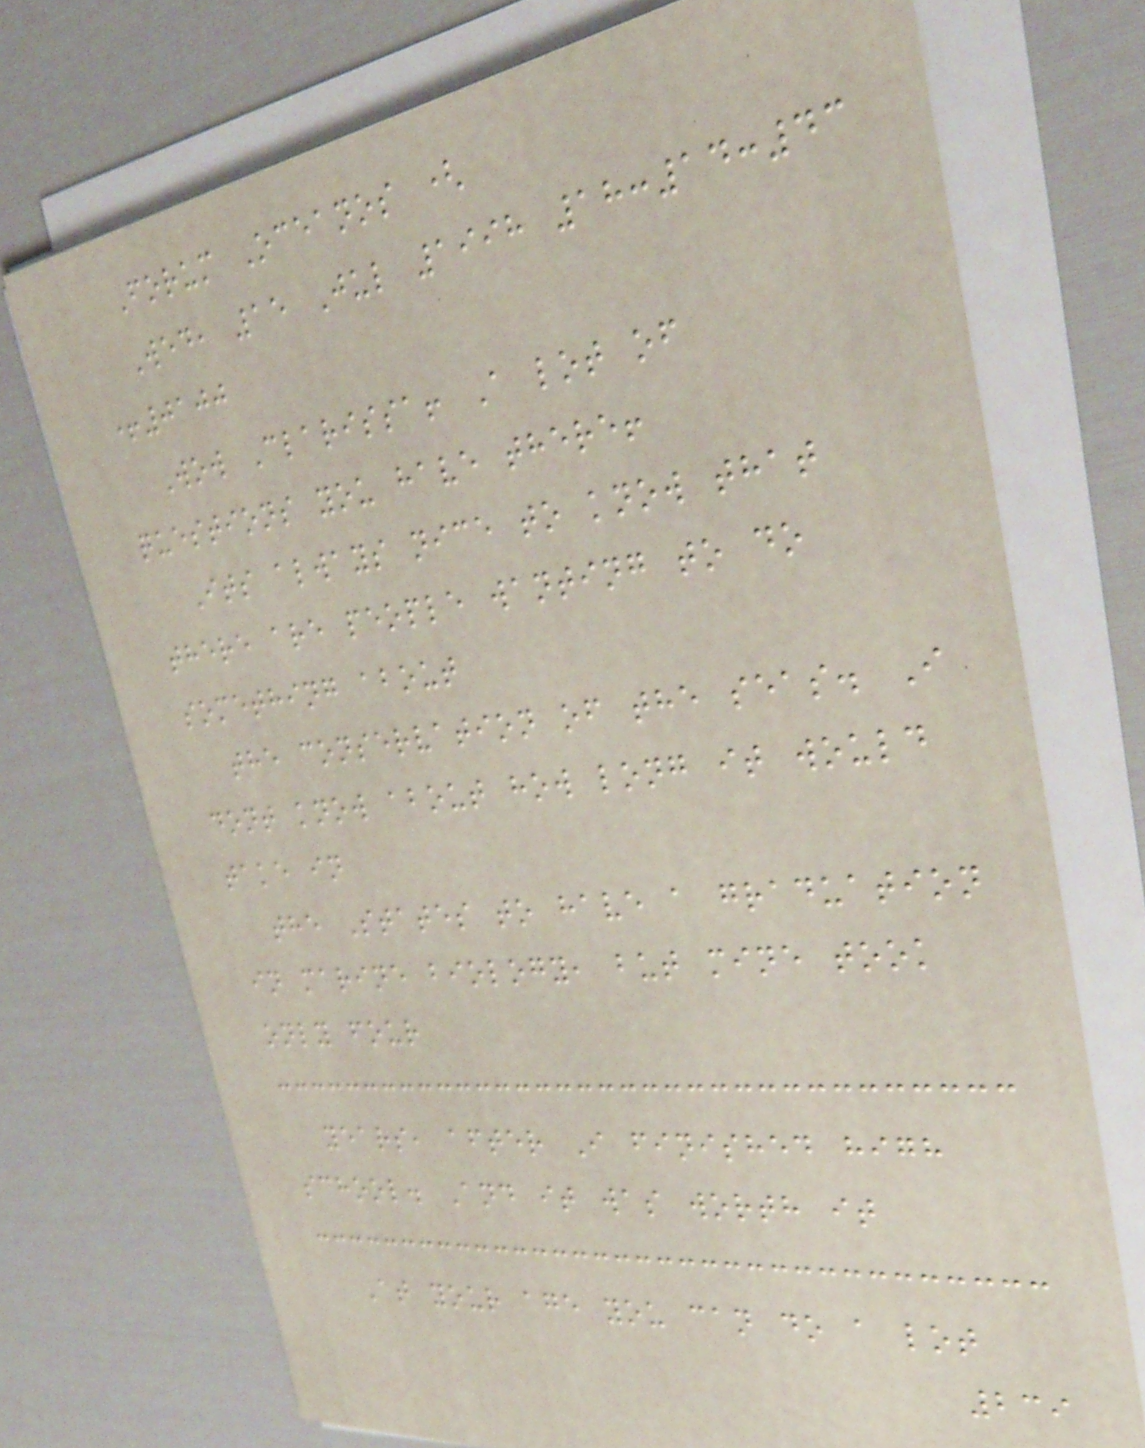Forum Oceanos (
Wed, 15 Jul 1998 18:14:43
+0100
Wow Clarissa! A lot of
questions you have there!
Its always nice to know that
there are people wanting to do
something about
the conservation of the seas. I
dont know about how long it would
take in
the States to have a graduation
in marine biology, but mine took
only four
years, after I finished high
school. And it was worth it
At your age you can do a lot
239
